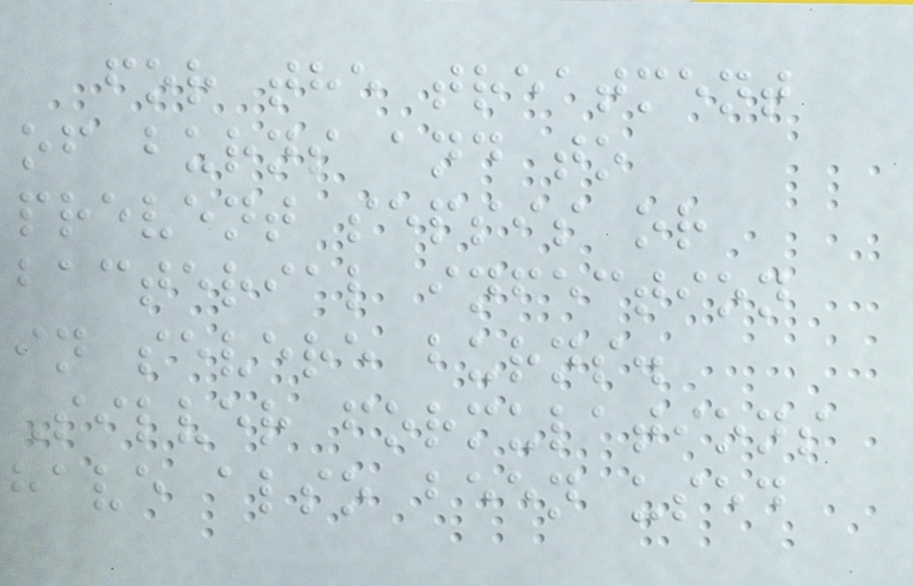for the treatment
of burns and to
prevent sepsis or
bacterial infection
in severe burns.
Silver formulations
have also been used
